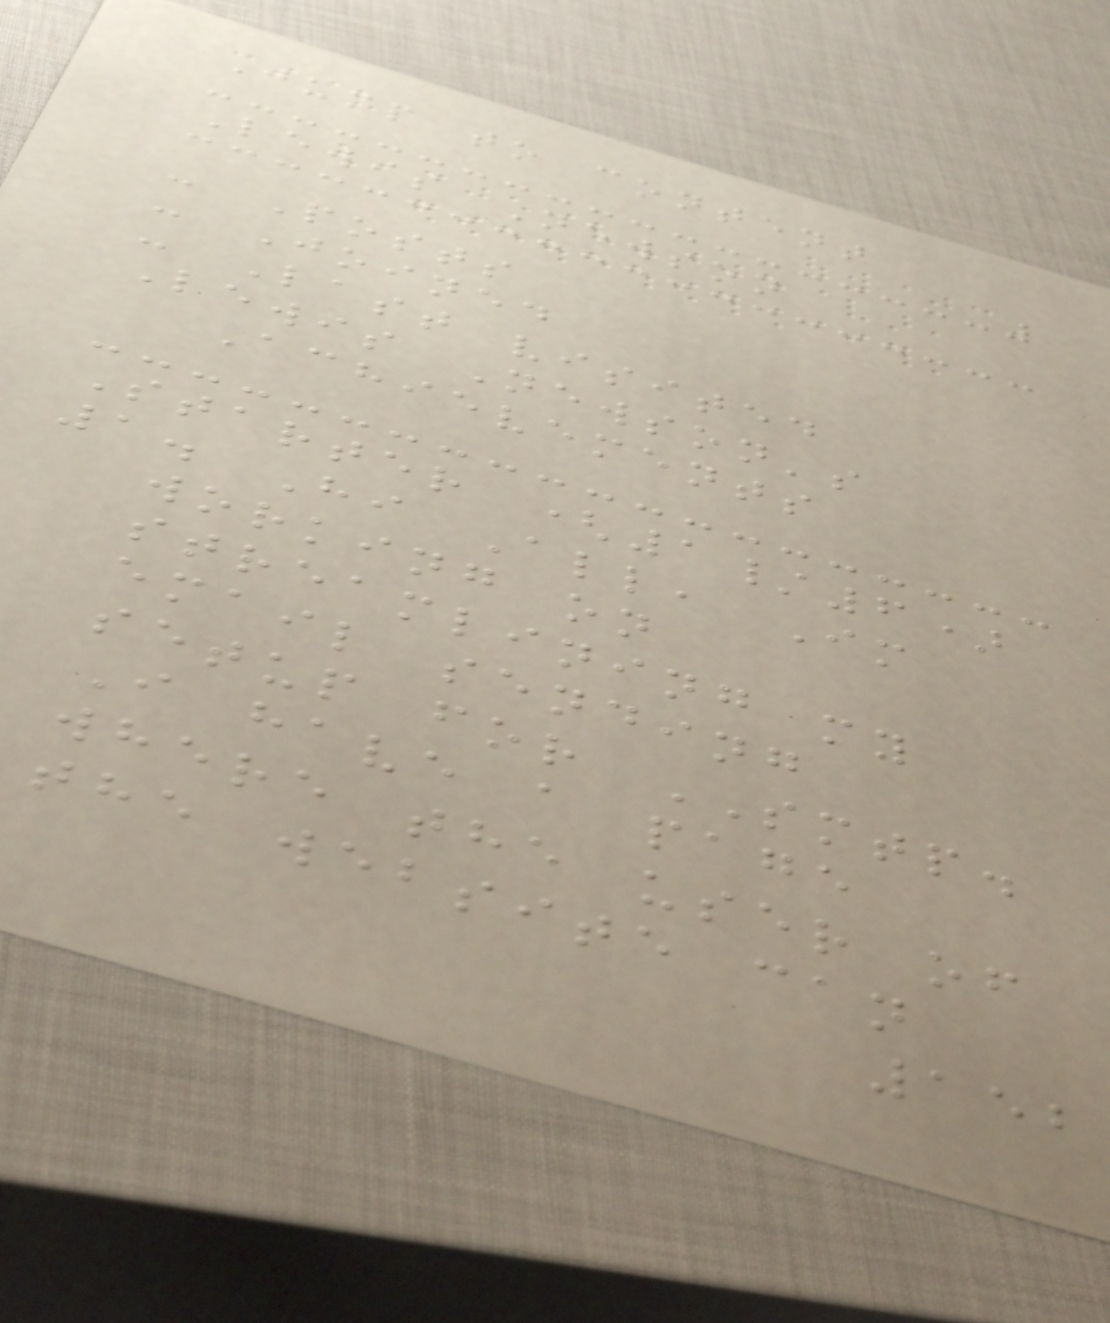Jump to content
Lewis Newson
- Posts
- Joined
- Last visited
Lewis Newson's
Achievements
Starter (1/6)
1. Hi All, Im
working on
streamlining my
email sending
setup for SMTP.
I have a page
where the user of
the website can
152
